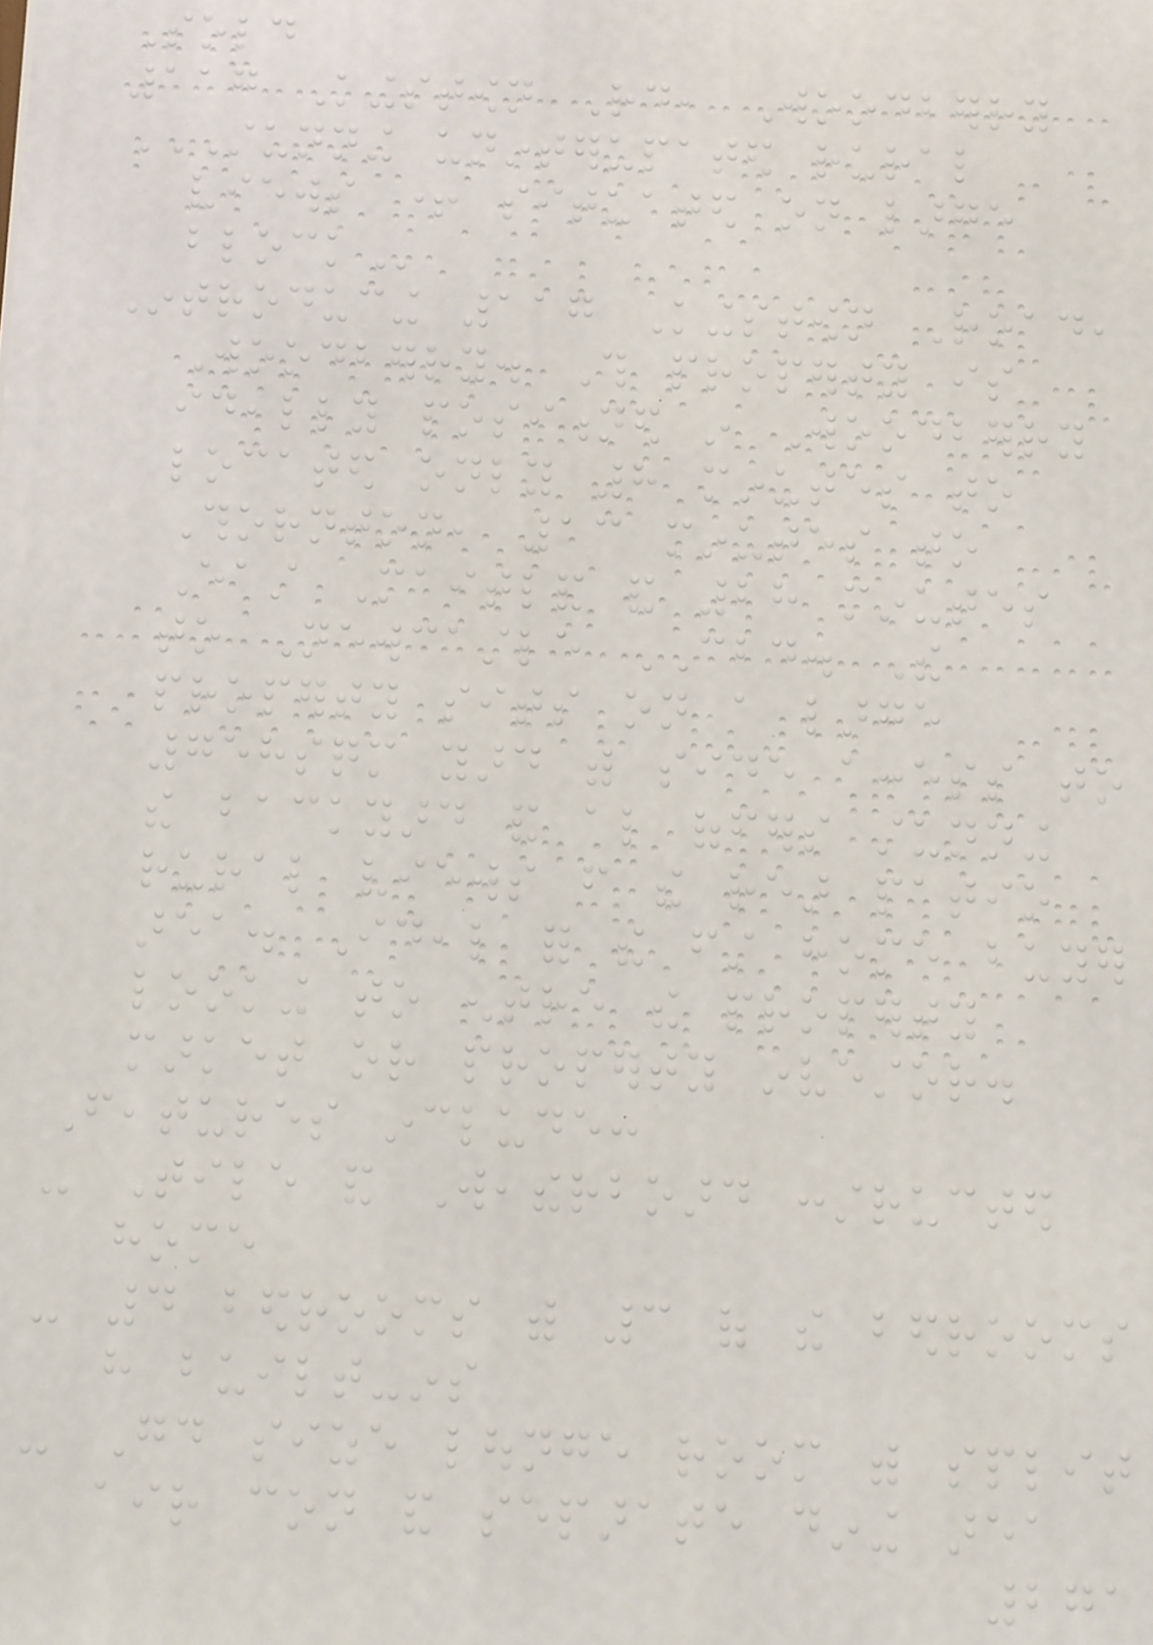Sold
117 Kingstown Rd, Woodberry
STUNNING UNINTERUPATED RURAL
VIEWS + SITUATED ON LARGE
BLOCK
Introducing 117 Kingstown Road,
Woodberry. This property is
ideally positioned in Woodberry
located only 8 minutes to
Thornton, 13 minutes to
East Maitland and 28 minutes
to Newcastle CBD. The
property sits on a large
758sqm yard with side access to
the backyard and also offers stunning
rural views from the rear patio
area. Ideal for the first home buyer
looking to entre the property
market or property investor.
Features include:
- Tile and Weatherboard constructed
home
- 4 bedrooms with 3 of the bedrooms
have built-ins
- Good size lounge room with split
air con and separate dining area
271
